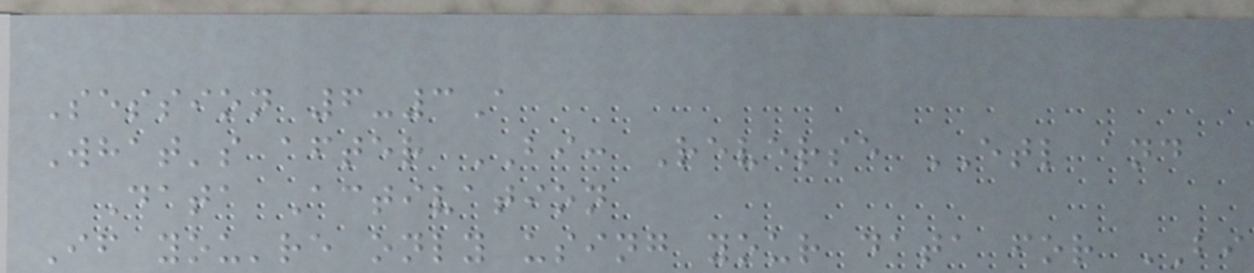Session 6-3A
What's after BI: Reverse ETL and
Data Activation
If you're only using your data for BI
